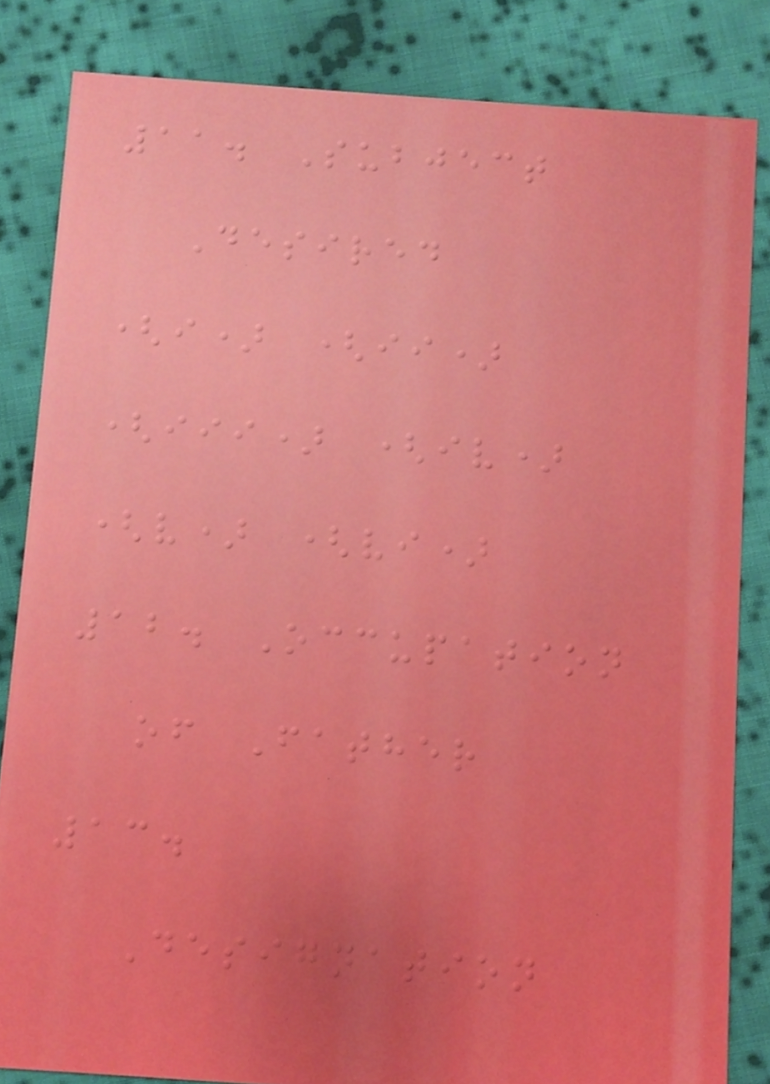11. Subject
Desired
(i) (ii)
(iii) (iv)
(v) (vi)
12. Occupation
of Father
13.
Designation
